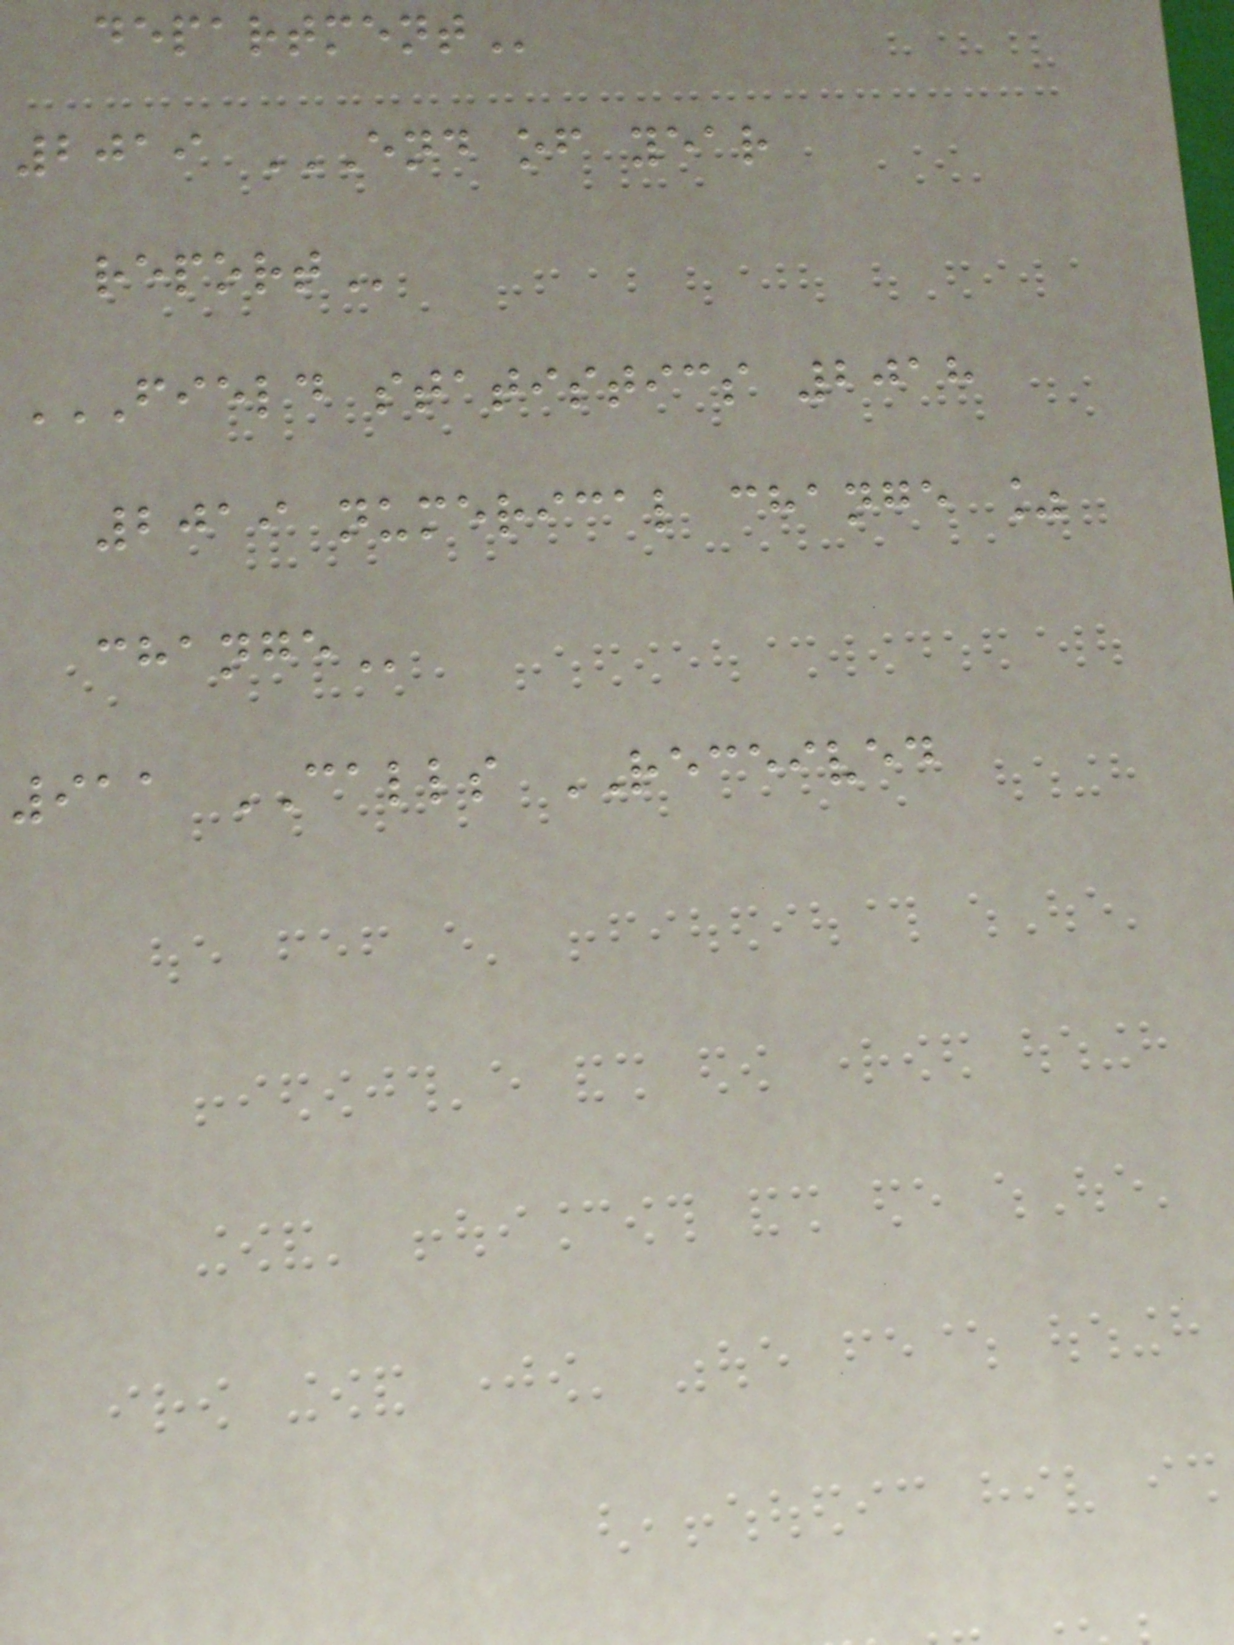2019 END OF YEAR
FIELD STATISTICS 2018
2019 numerical change %
911 CALLS RECEIVED
